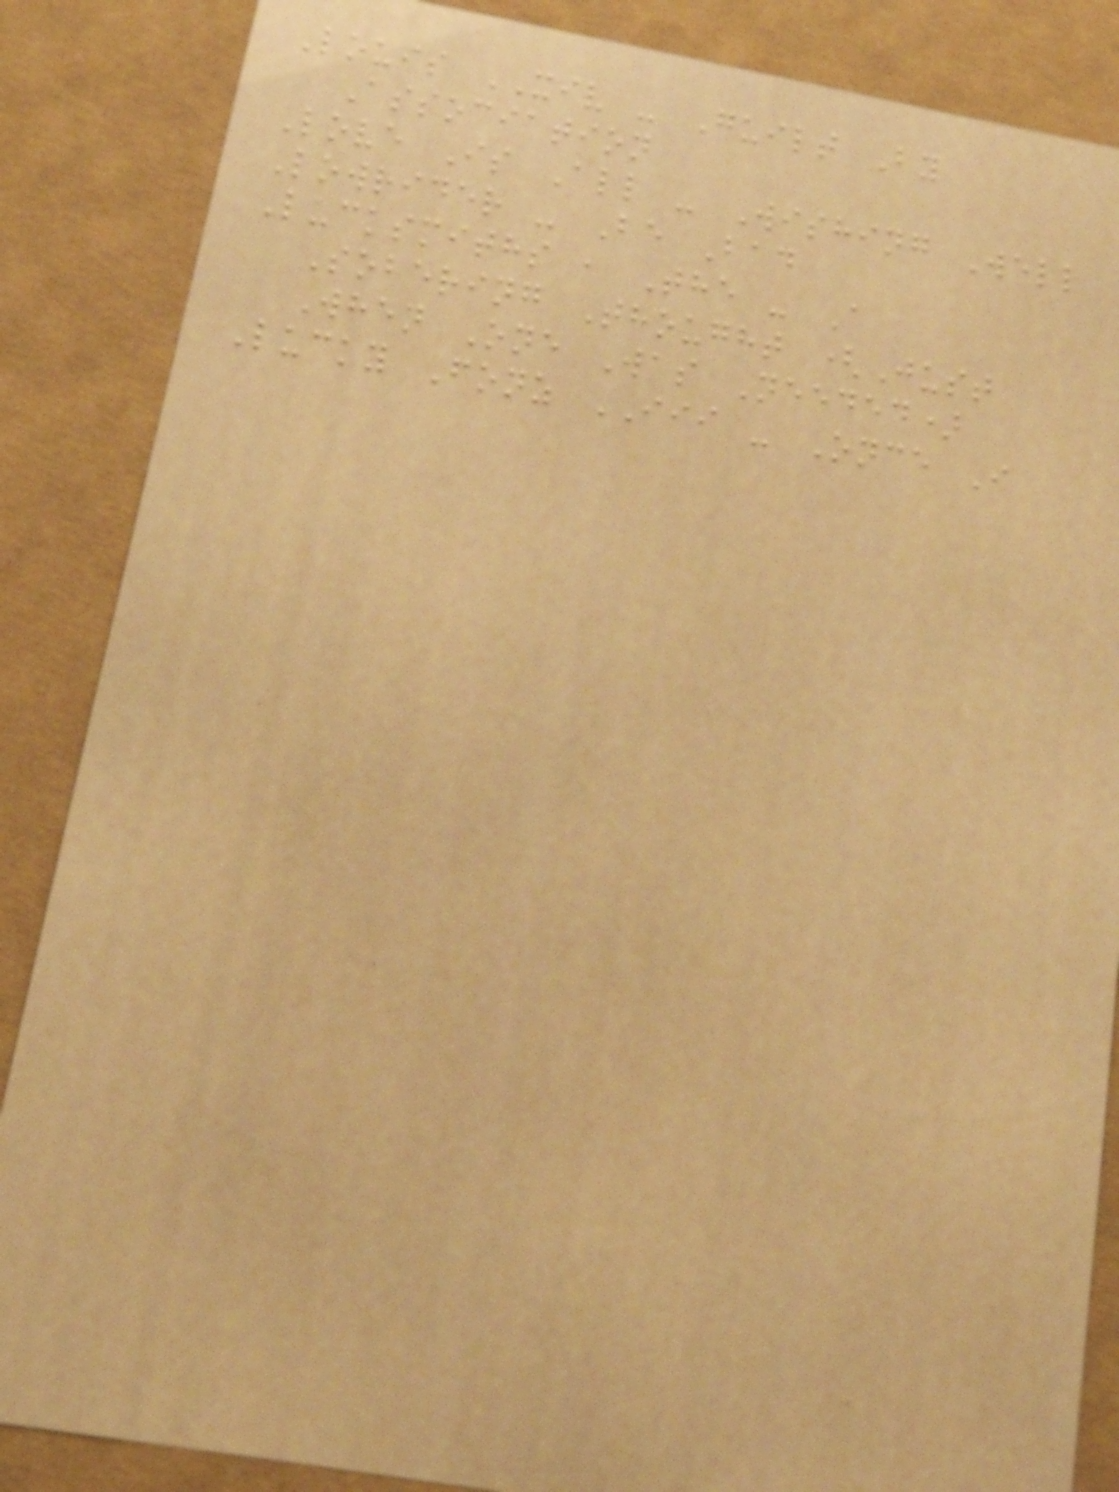Louis XIV - Guilt By
Association
Love Is All - Wishing Well
Lowrider - Be Bad
Lucksmiths , The - A
Sobering Thought (Just
When One Was Needed)
Lucky Fonz III - Once I
